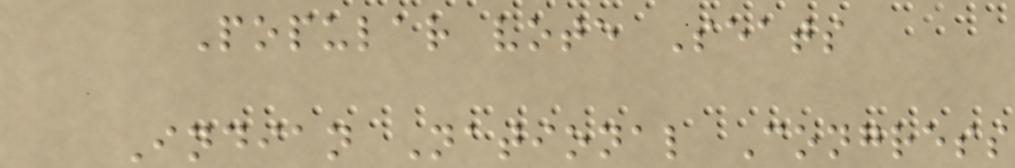Popular vote Seats
Indian National Congress
